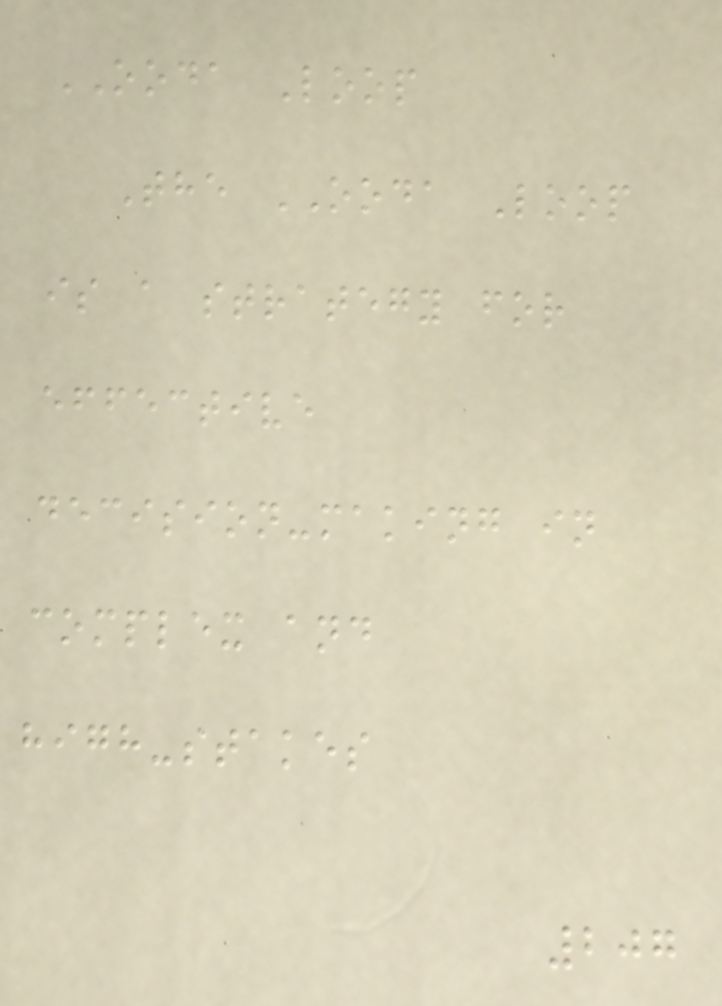OODA Loop
The OODA Loop
is a strategy for
effective
decision-making in
complex and
high-stakes
207
